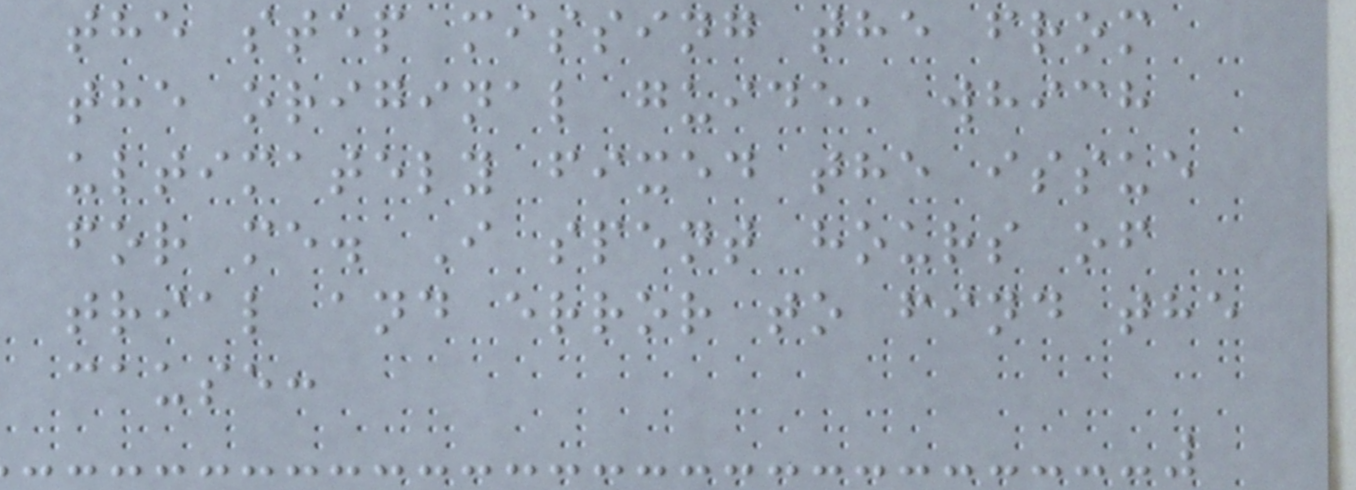the step missing the from
the original guide, which
ultimately fixed the issue
for me. I spent hours of
trial and error to find the
cause:
